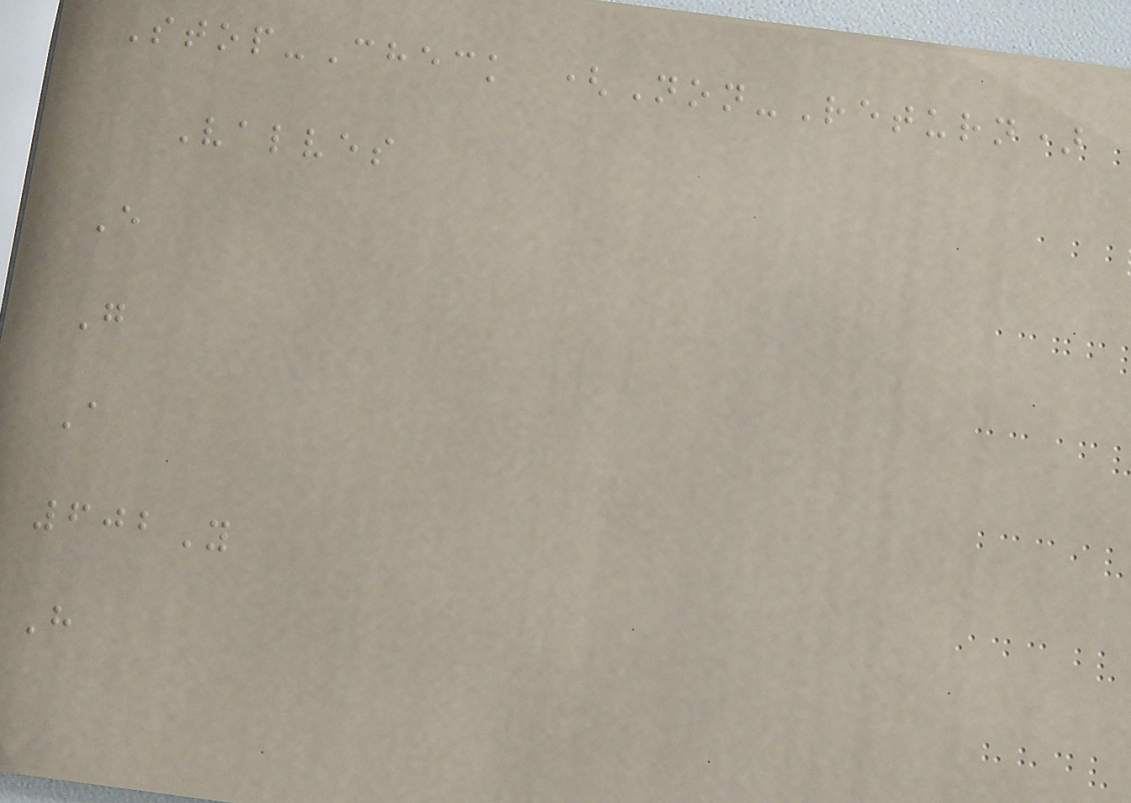Stop-Check (Non-Return)
Valves
E
G
A
602Y
H
